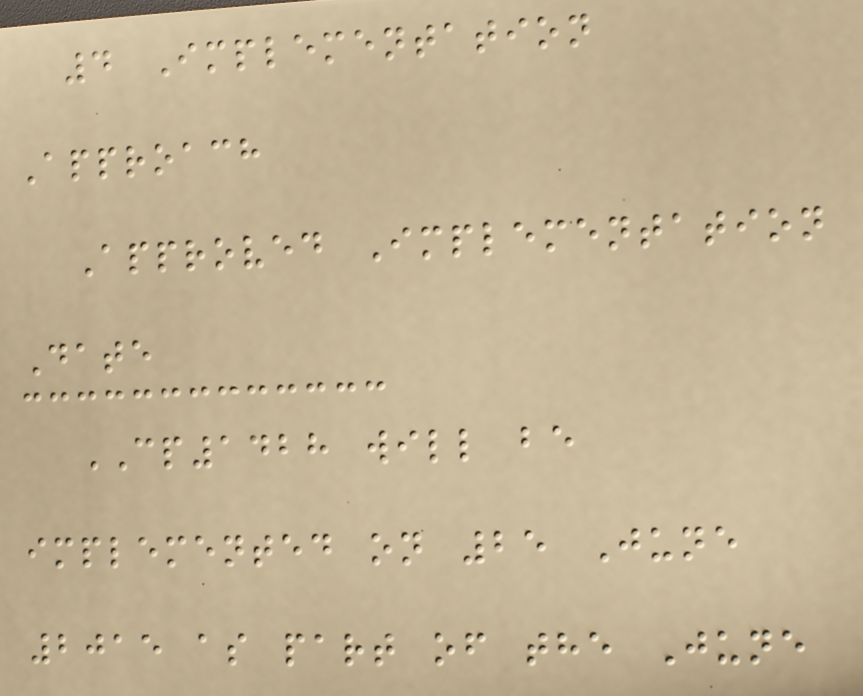4 Implementation
Approach
Approved Implementation
Date
CP1428 will be
implemented on 25 June
2015 as part of the June
